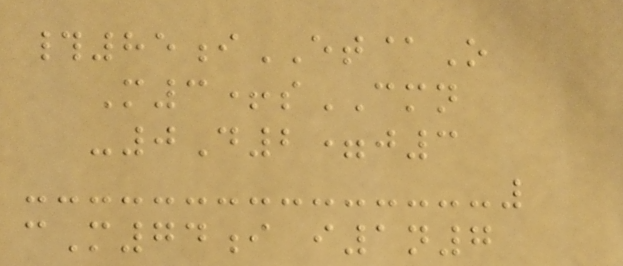#85iET@O
M3+sCMN
-0D2=j3
cM74i i1n7
